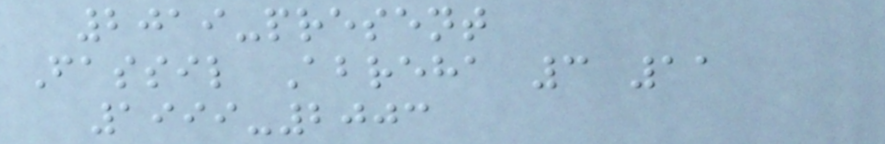2019-present
Fassil Abreha 3 11
1999-2003
